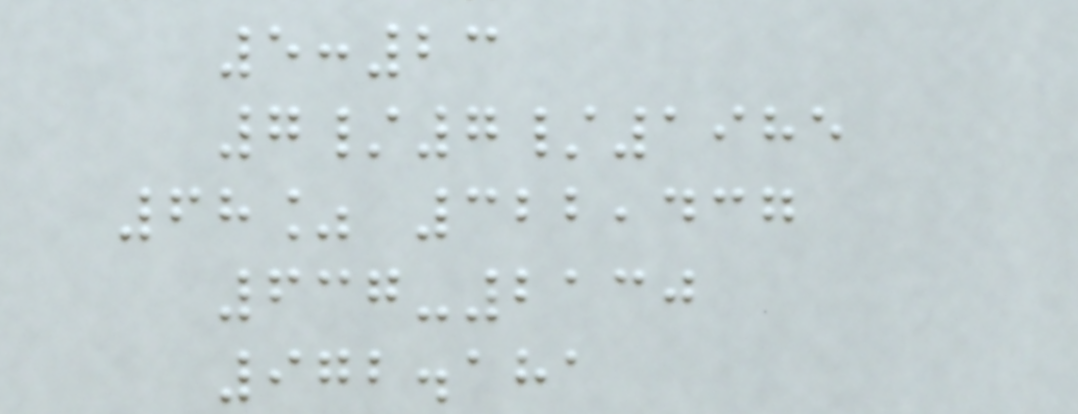5:23
7/7/1985
68% 322,437
637-2130
972.181
